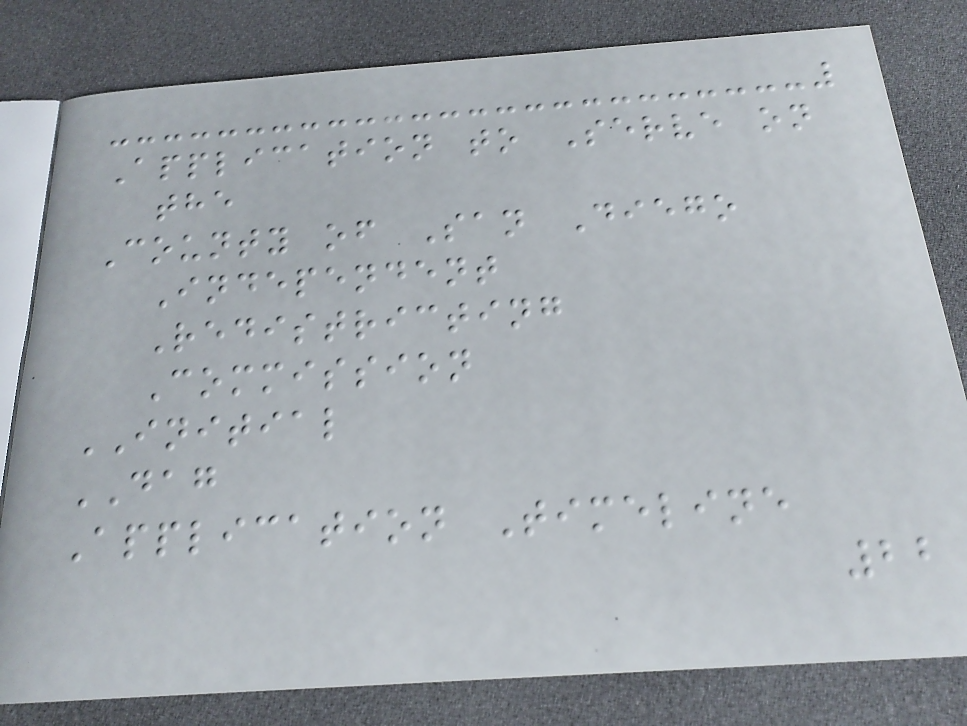Application to Serve on
the
County of San Diego
Independent
Redistricting
Commission
INITIAL
DAG
Application Timeline
22
